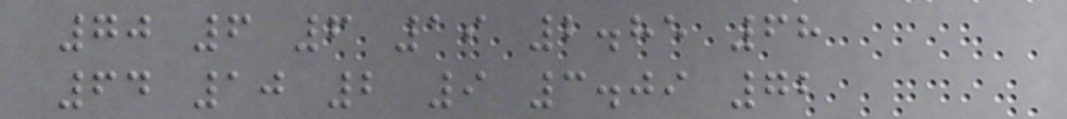70 6 6 19 2.85 68
64 10 2 9 3.09 72
